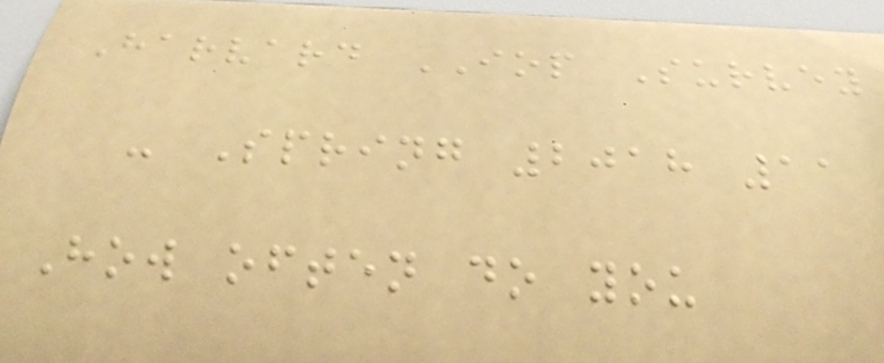Harvard IOP Survey
- Spring 2018 11
How often do you
